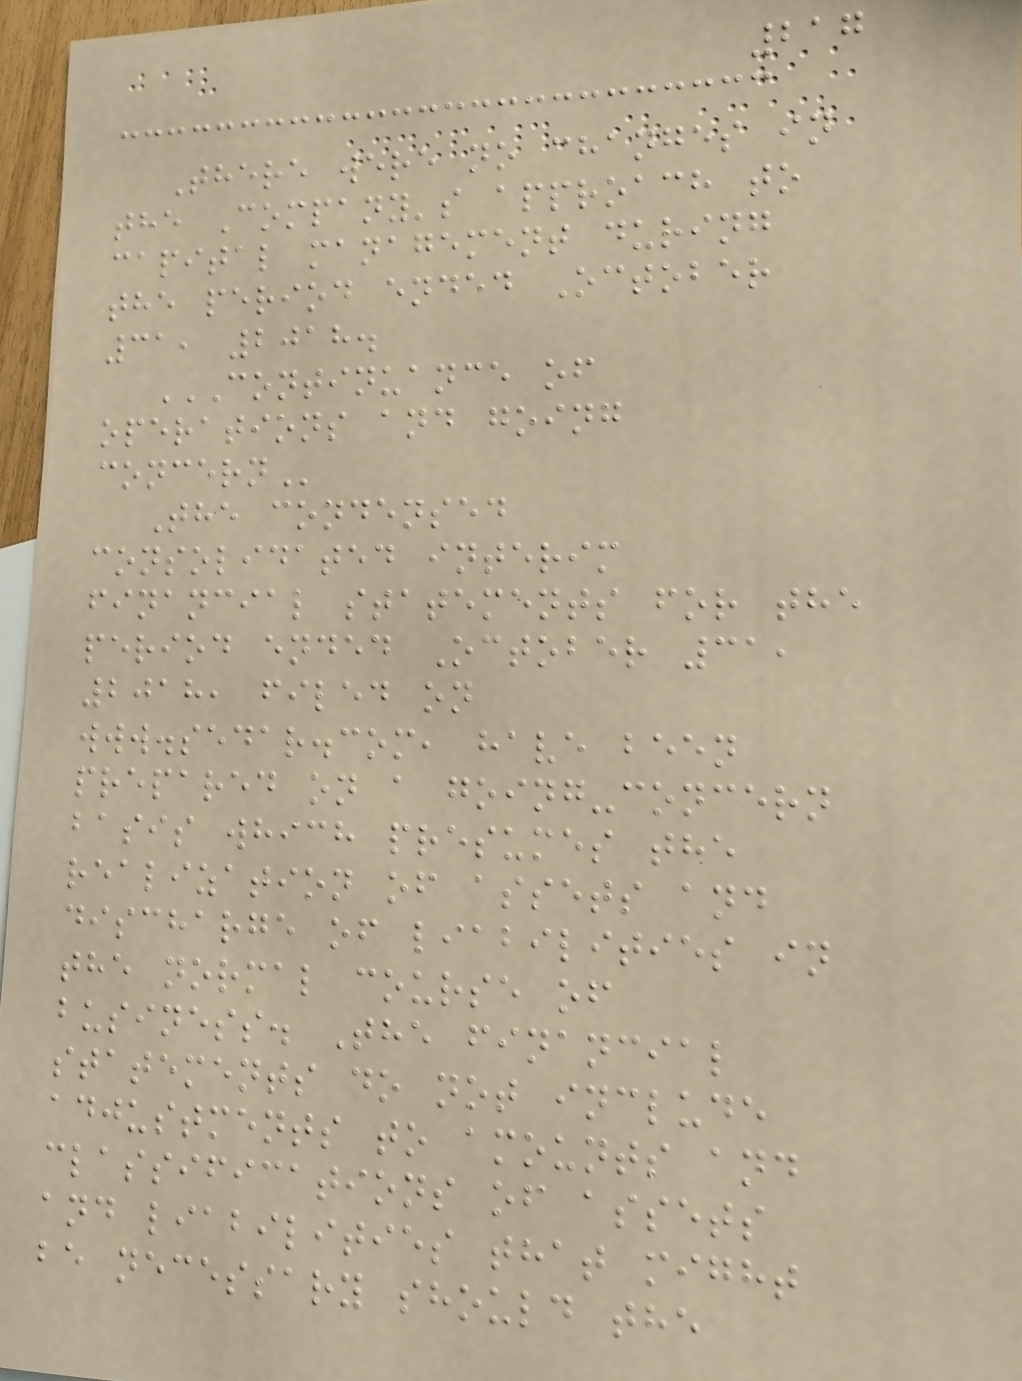217
There were no changes in
the Company's approach to
capital management during
the period ended October
31, 2018.
CONTINUANCE OF
OPERATIONS AND GOING
CONCERN
The condensed
consolidated interim
financial statements for the
period ended October 31,
2018, filed on
www.sedar.com, have been
prepared on a going-concern
basis which presumes the
realization of assets and
discharge of liabilities in
the normal course of
business. The financial
statements do not include
adjustments to amounts and
classifications of assets
and liabilities that might
be necessary should the
